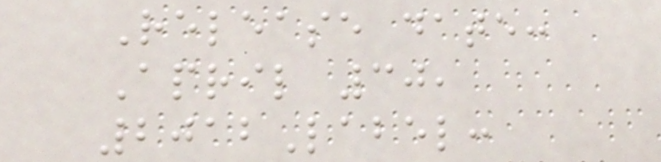Release date:
April 30,
2012Label:
